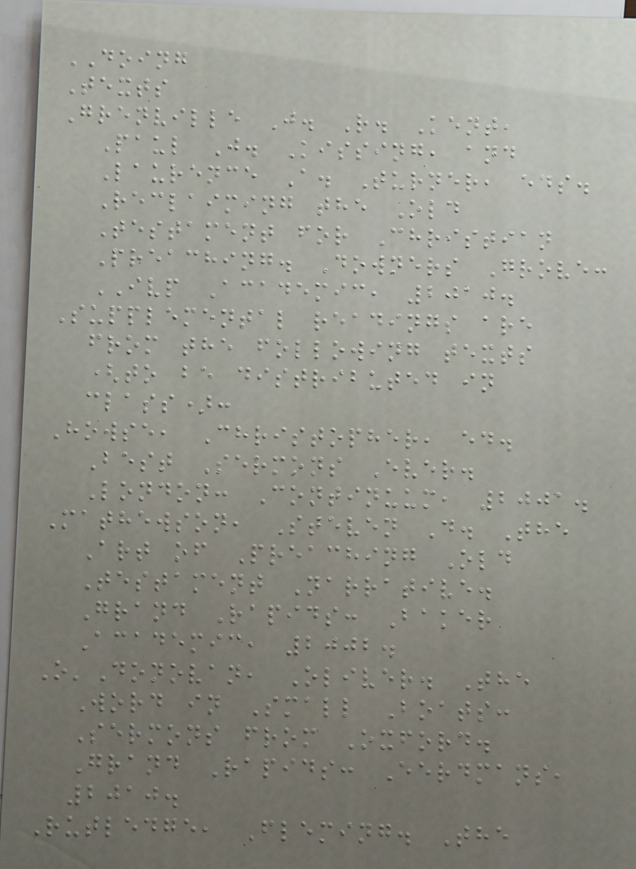DOING
Texts
Grenville J. R. Kent,
Paul J. Kissing, and
Laurence A. Turner, eds.
Reclaiming the Old
Testament for Christian
Preaching. Downers Grove:
IVP Academic, 2010.
Supplemental readings are
from the following texts
(to be distributed in
class):
Howse, Christopher, ed.
Best Sermons Ever.
London: Continuum, 2001.
Mathewson, Steven D. The
Art of Preaching Old
Testament Narrative.
Grand Rapids: Baker
Academic, 2002.
O'Donovan, Oliver. The
Word in Small Boats:
Sermons from Oxford.
Grand Rapids: Eerdmans,
2010.
Rutledge, Fleming. The
